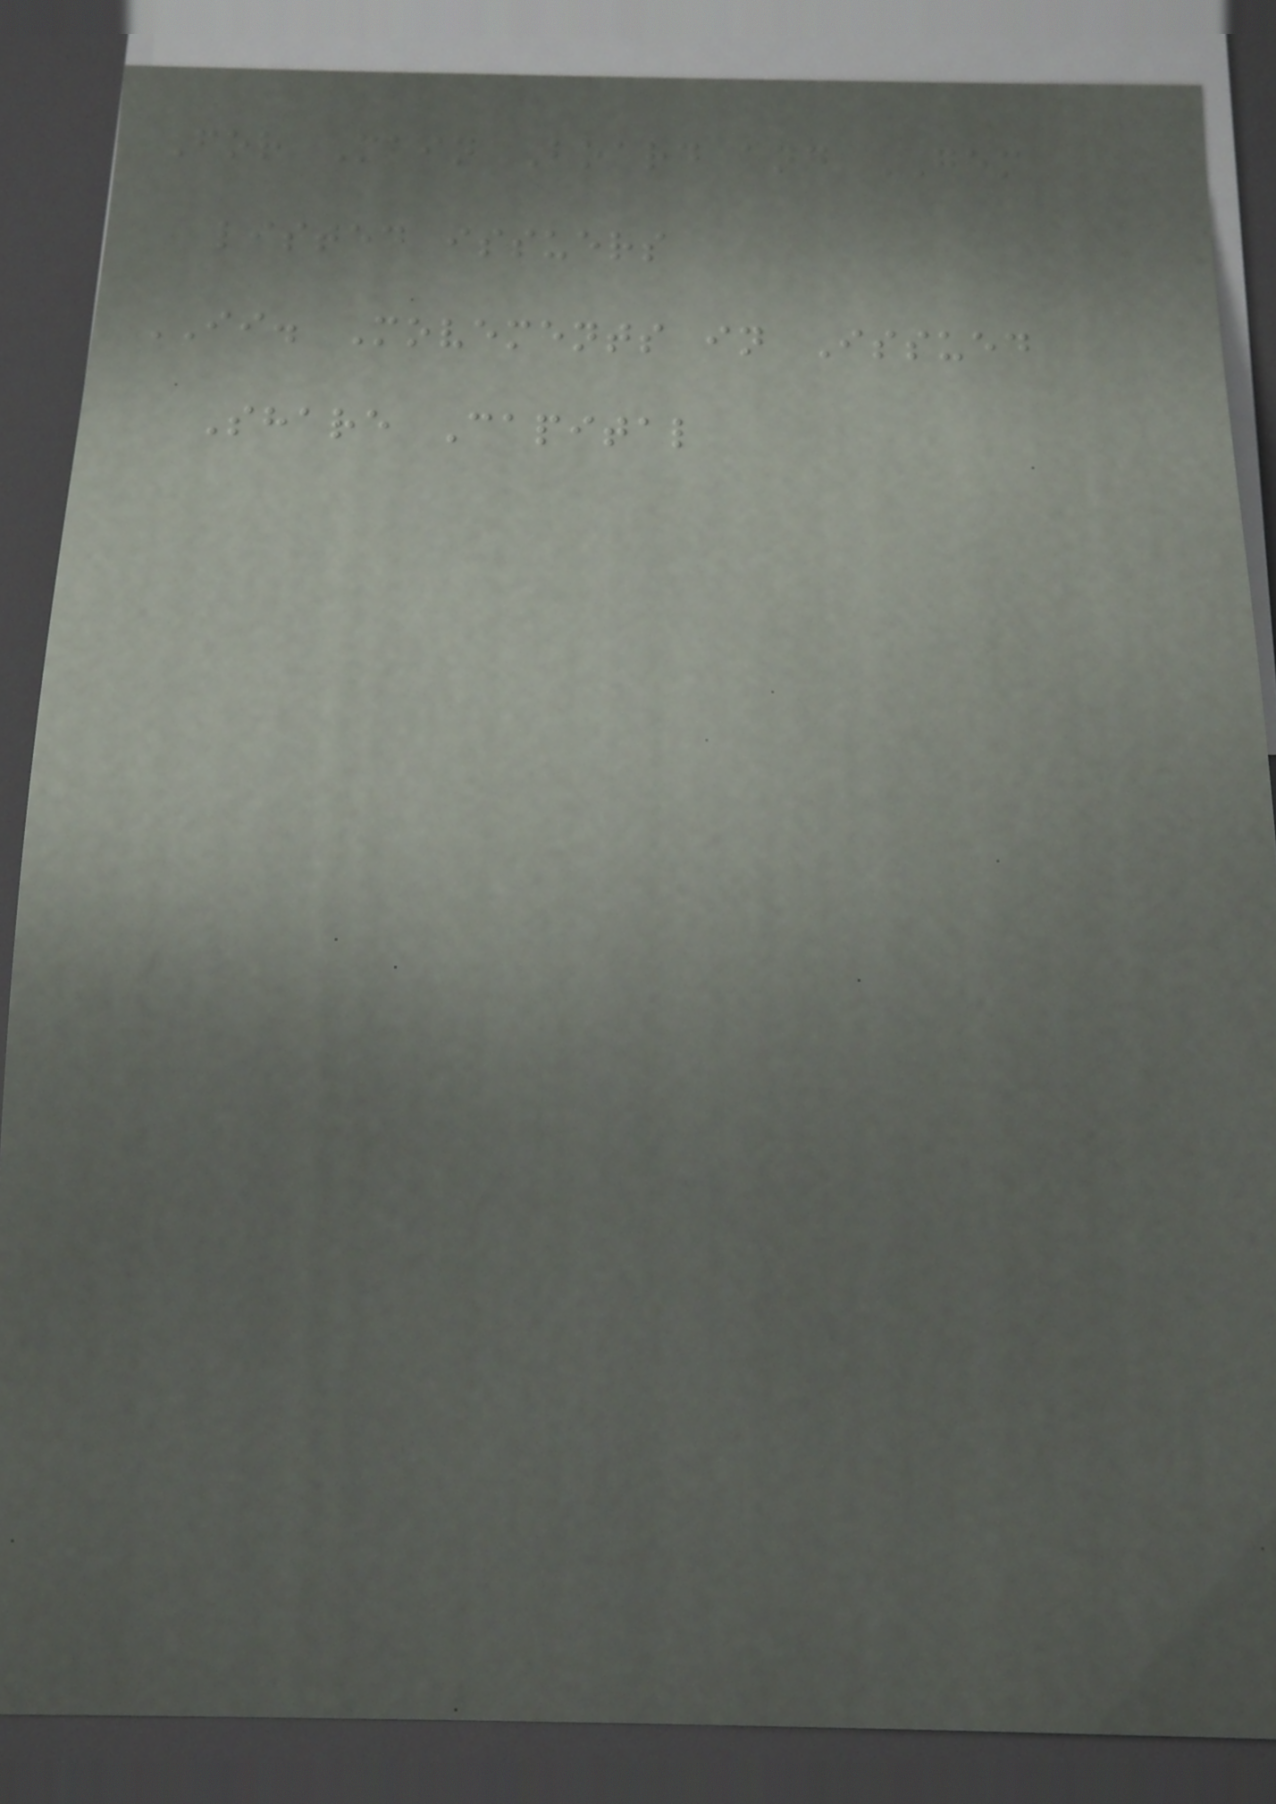For Main Board and GEM
listed issuers
II. Movements in Issued
Share Capital
